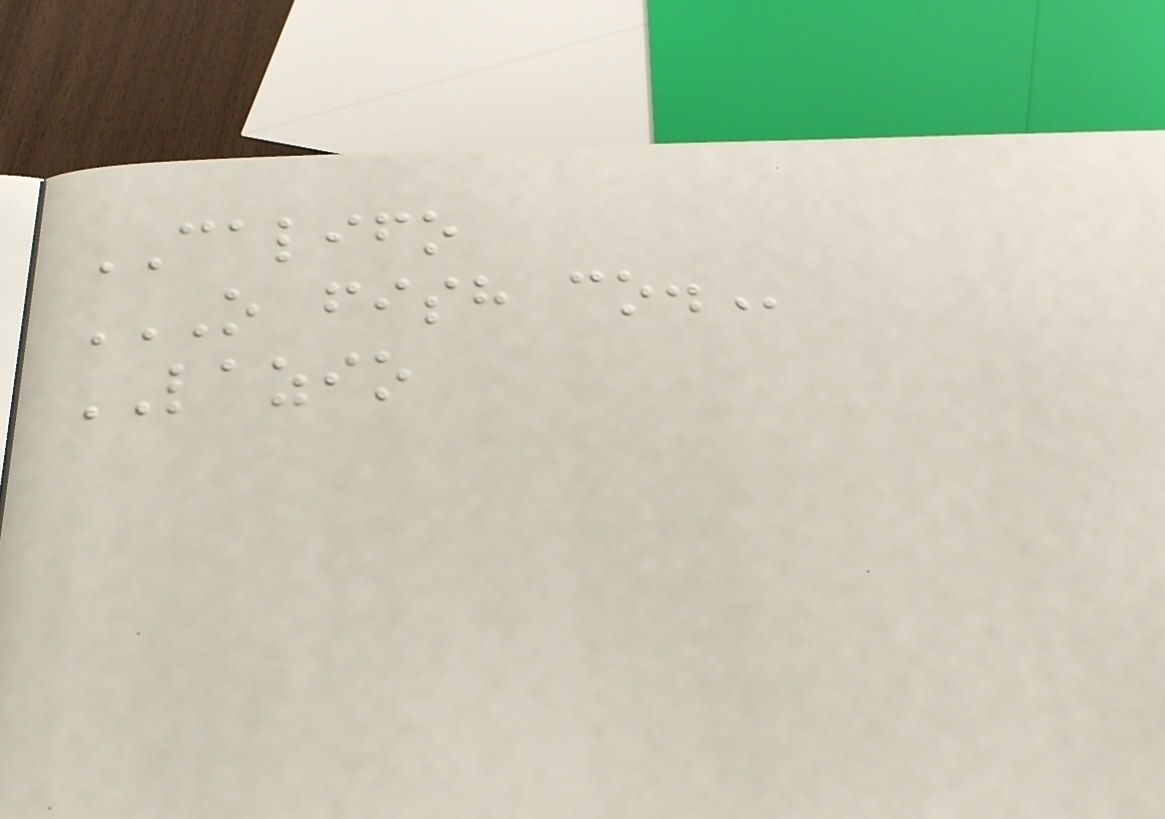CALIFO
O FISH CO.
LAZIO
